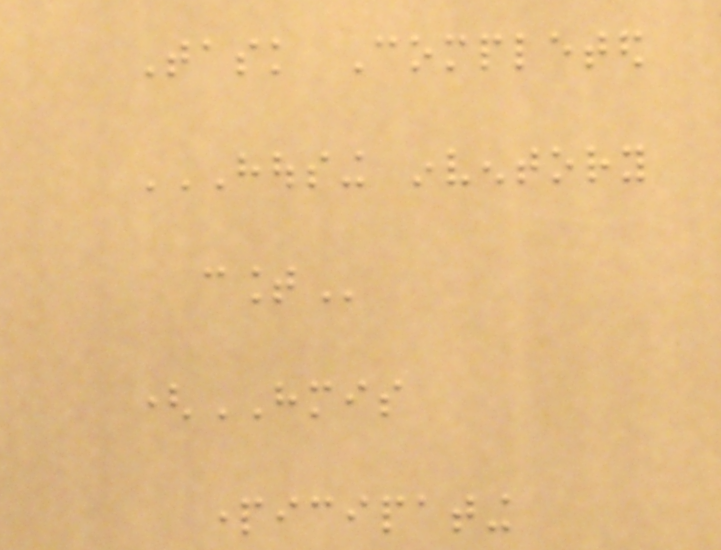Task Completed
HOUSING INVENTORY
COUNT
(HMIS
participating
